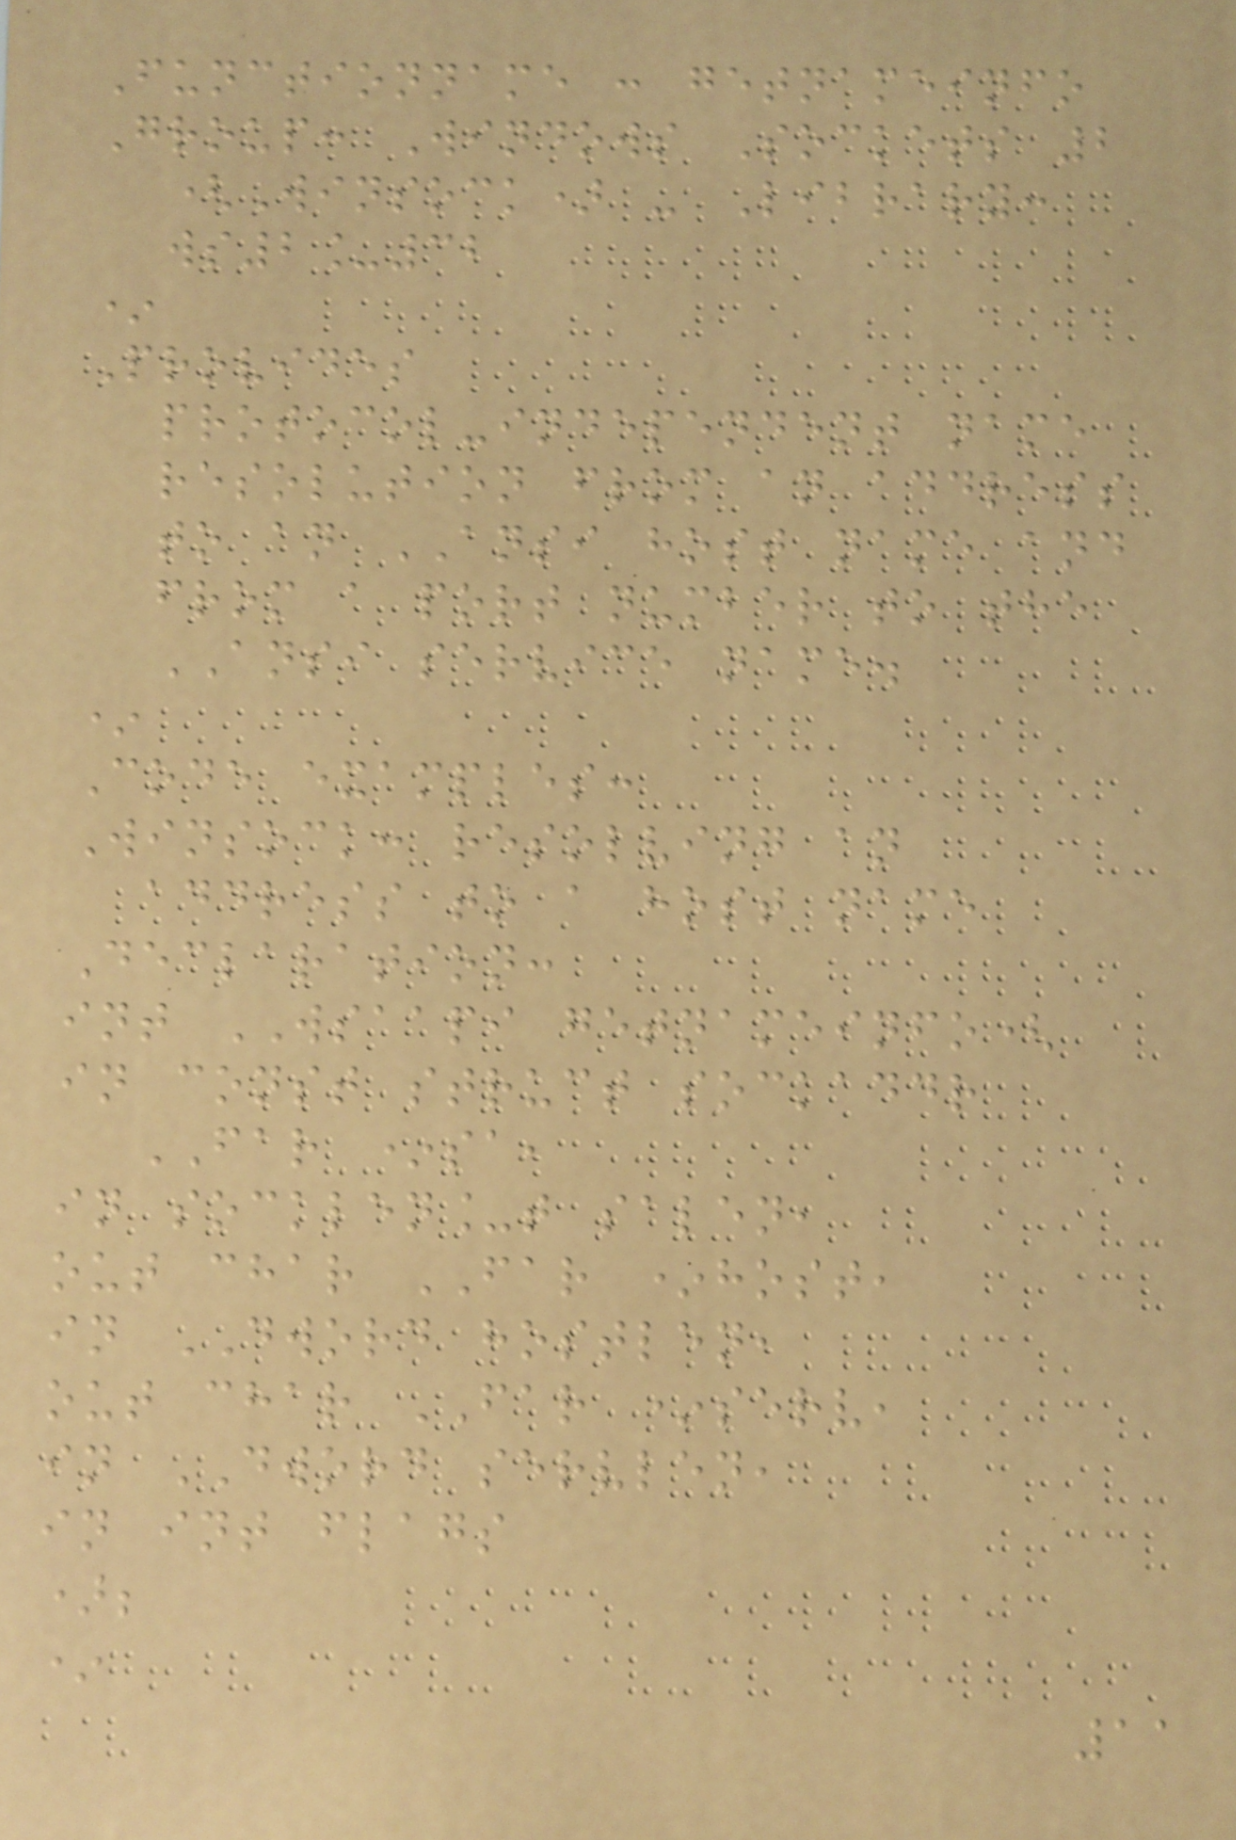Functionname : getnameinfo
Group: Windows Sockets 2
(Winsock) - Library:
ws2_32
*
Provides
protocol-independent name
resolution from an address
to an ANSI host name and
from a port number to the
ANSI service name.
*
Code examples:
Winsock: resolving an
address to a host name
Declaration:
int WSAAPI getnameinfo(
in const struct sockaddr
FAR *sa,
in socklen_t salen,
out char FAR *host,
in DWORD hostlen,
out char FAR *serv,
in DWORD servlen,
in int flags
);
*
11
